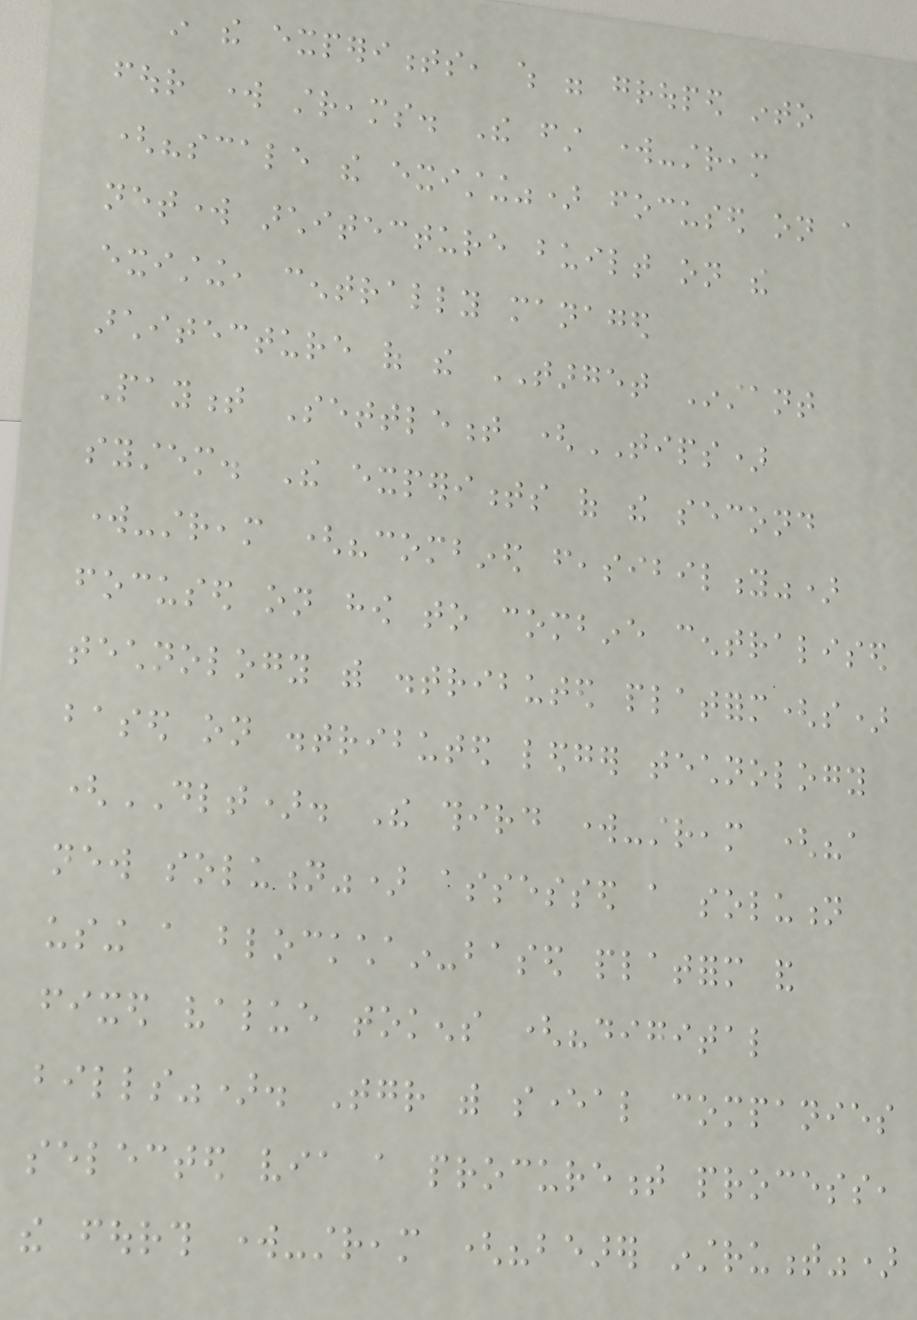in the experiments, which were grouped into
four work streams. The first work-stream
("scale the existing") focused on a
network architecture built on the
existing, centrally managed
architecture of the TARGET Instant
Payment Settlement (TIPS)
system. The experiments of the second
work-stream ("combined feasibility")
focused on how to combine centralised
technology with distributed platform(s)
based on distributed ledger technology
(DLT). The third work-stream ("a
new solution") assessed a solution
using a blockchain-based platform and
fixed value tokens ("digital
bills"). Together with several companies
selected via a procurement process,
the fourth work-stream ("bearer instrument")
